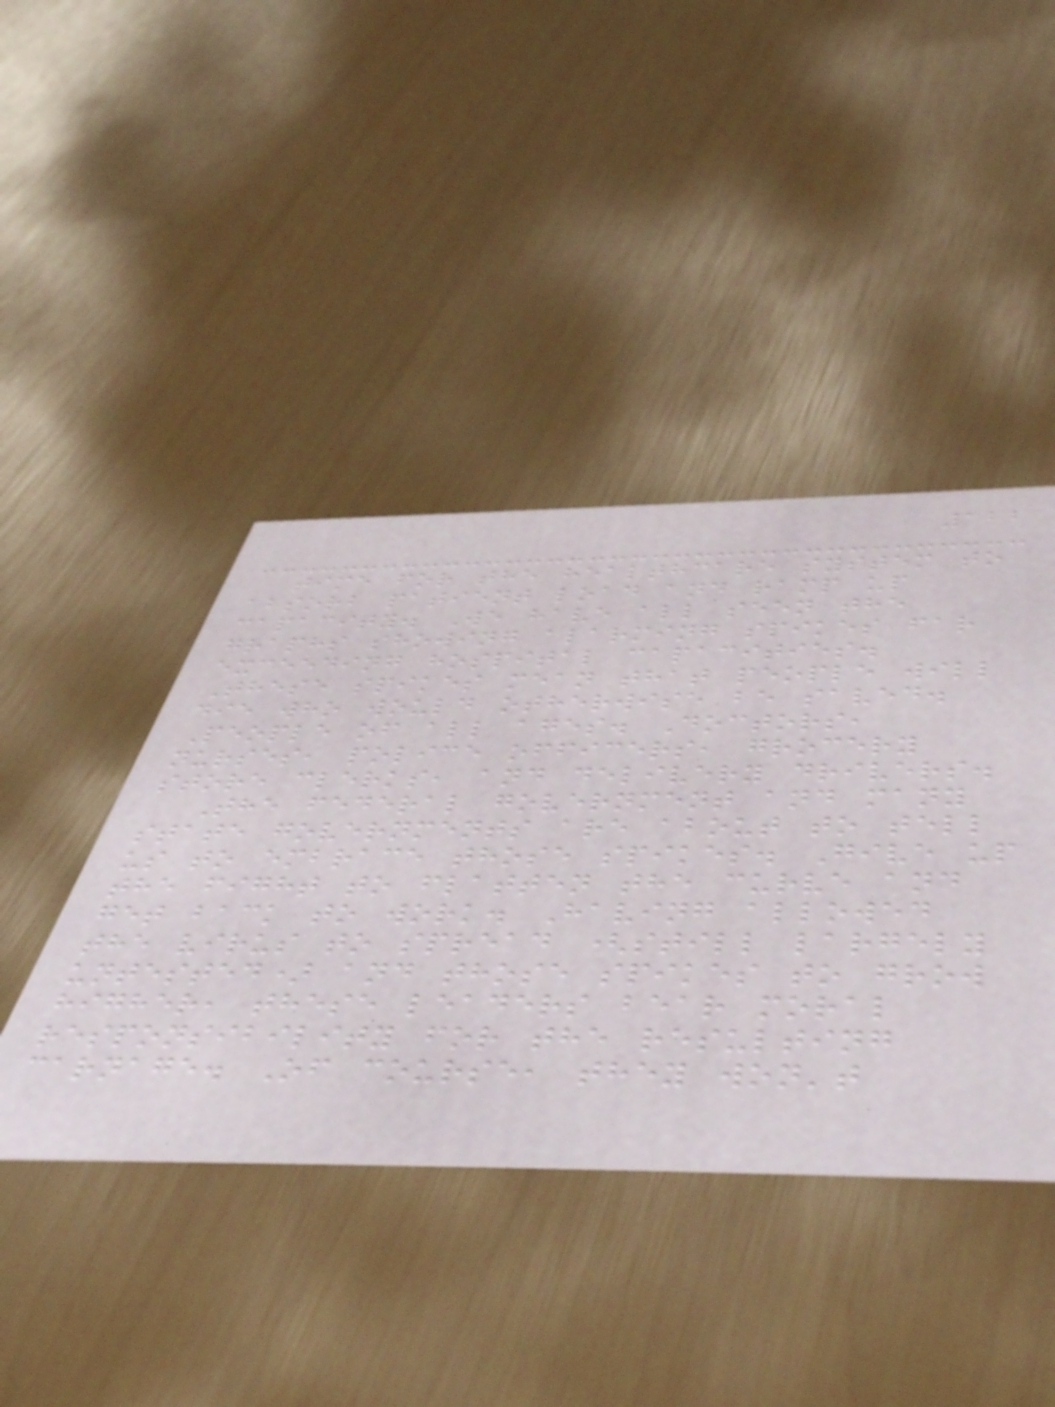122
time for the healthcare system to
absorb patient load and ramp up
capacity. We have all seen the
graphs showing alarming spikes far
exceeding hospital capacities.
These spikes mean that people will
die who would otherwise be saved.
People of all ages. Doctors,
nurses, police officers, grocery
store clerks, and delivery drivers.
The federal government and many
state governments are about to tell
us to embrace those spikes. Give up
the fight to flatten the curve and
get back to work. Having allowed
the virus to spread (still largely
untested) and those spikes to grow
higher, these leaders bear moral
responsibility for the resulting
carnage. Of course, they won't
